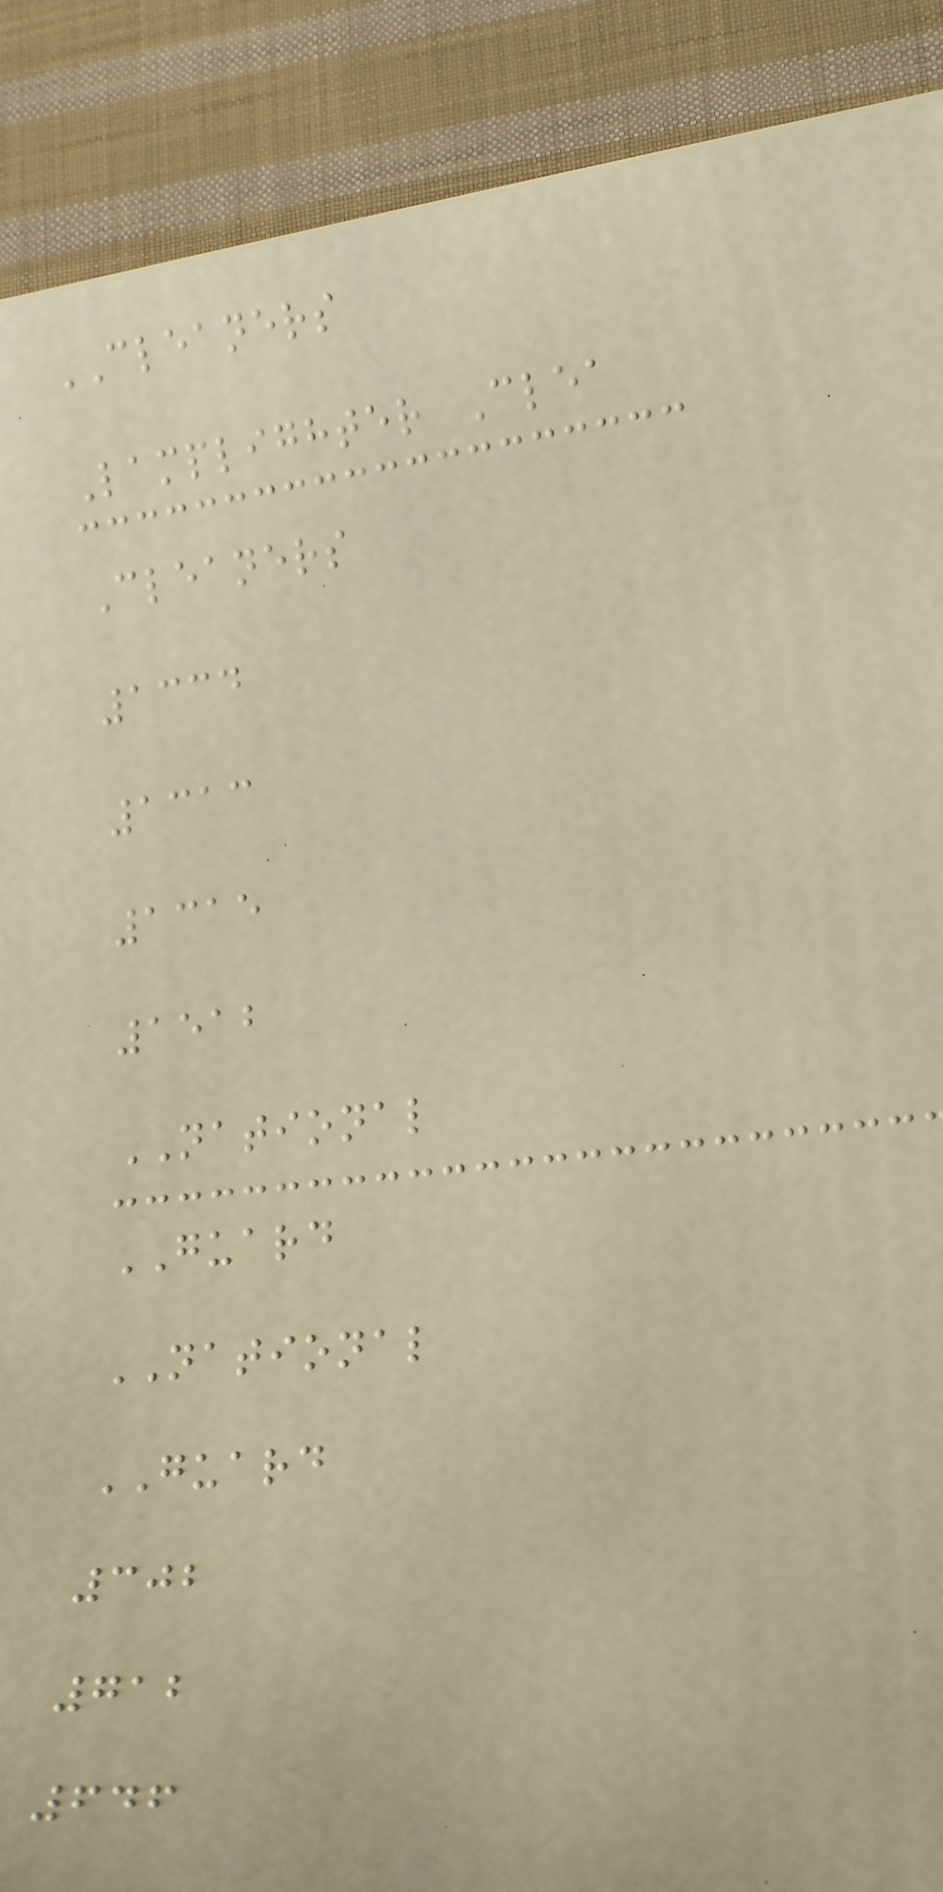CLEANERS
Lamplighter Clea
Cleaners
1334
1313
1315
1512
NATIONAL
GUARD
NATIONAL
GUARD
302
712
646
